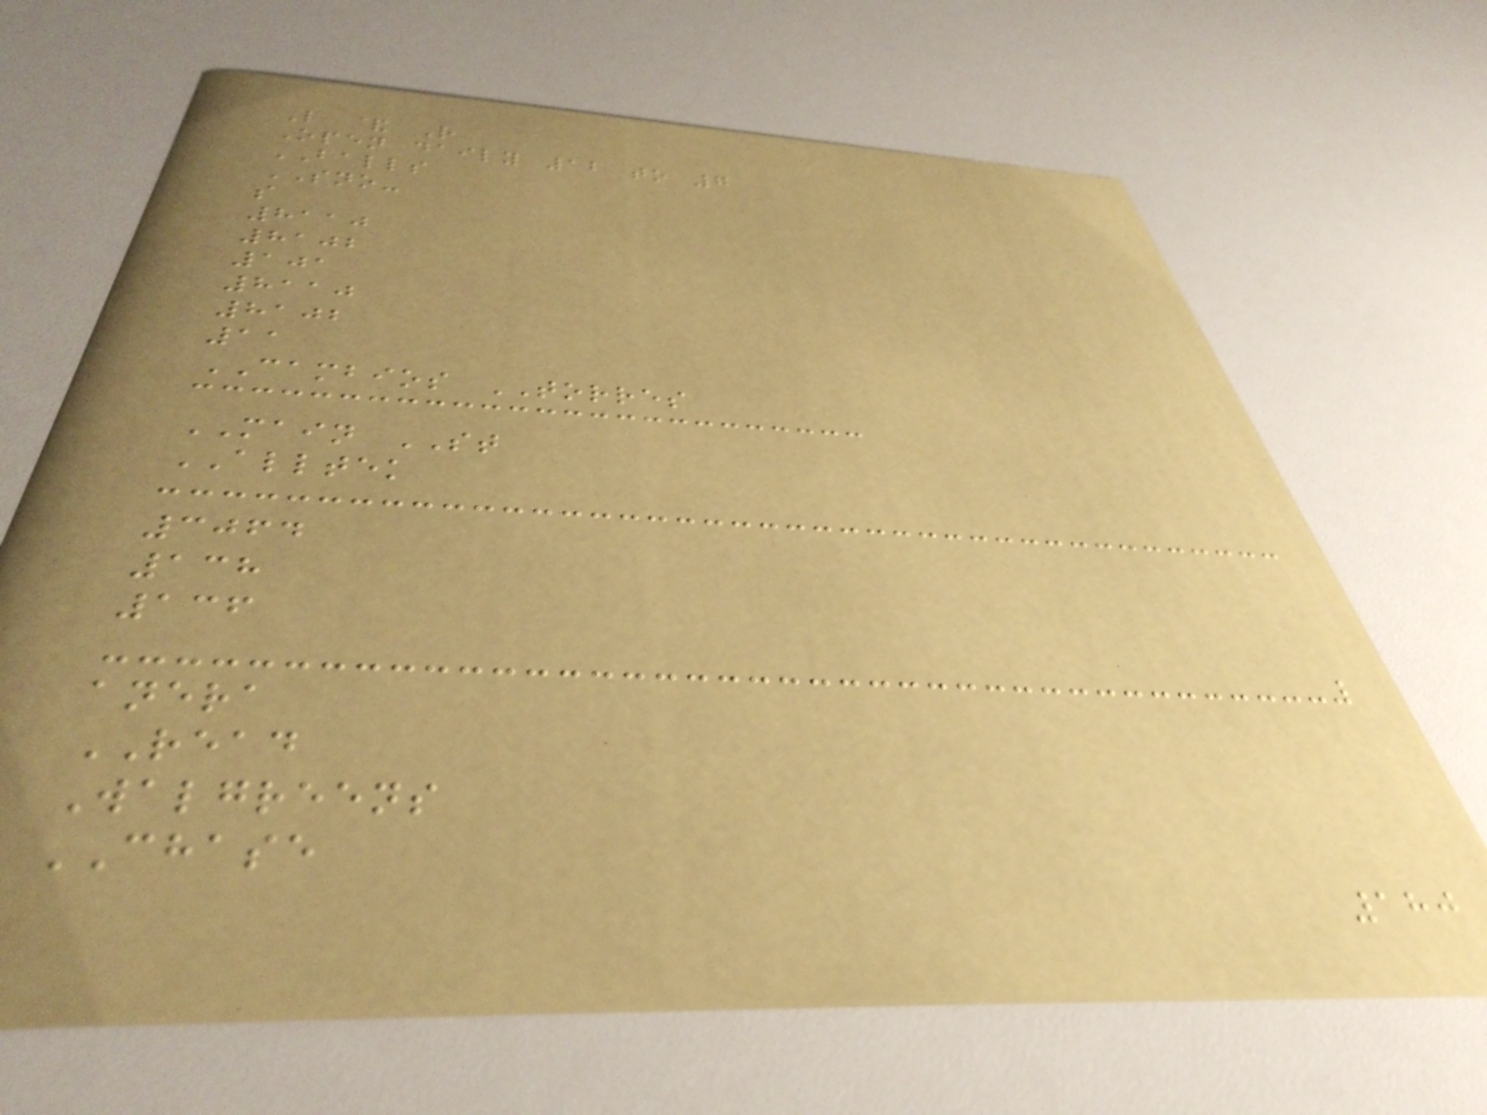L & R
Open daily 12 to 7
BALLS
SNO-
s
8110
8102
101
8110
8102
11
CAMBIOS TORRES
MAIN ST
ALLTEK
3064
138
136
anera
READ
Walgreens
CHASE
180
